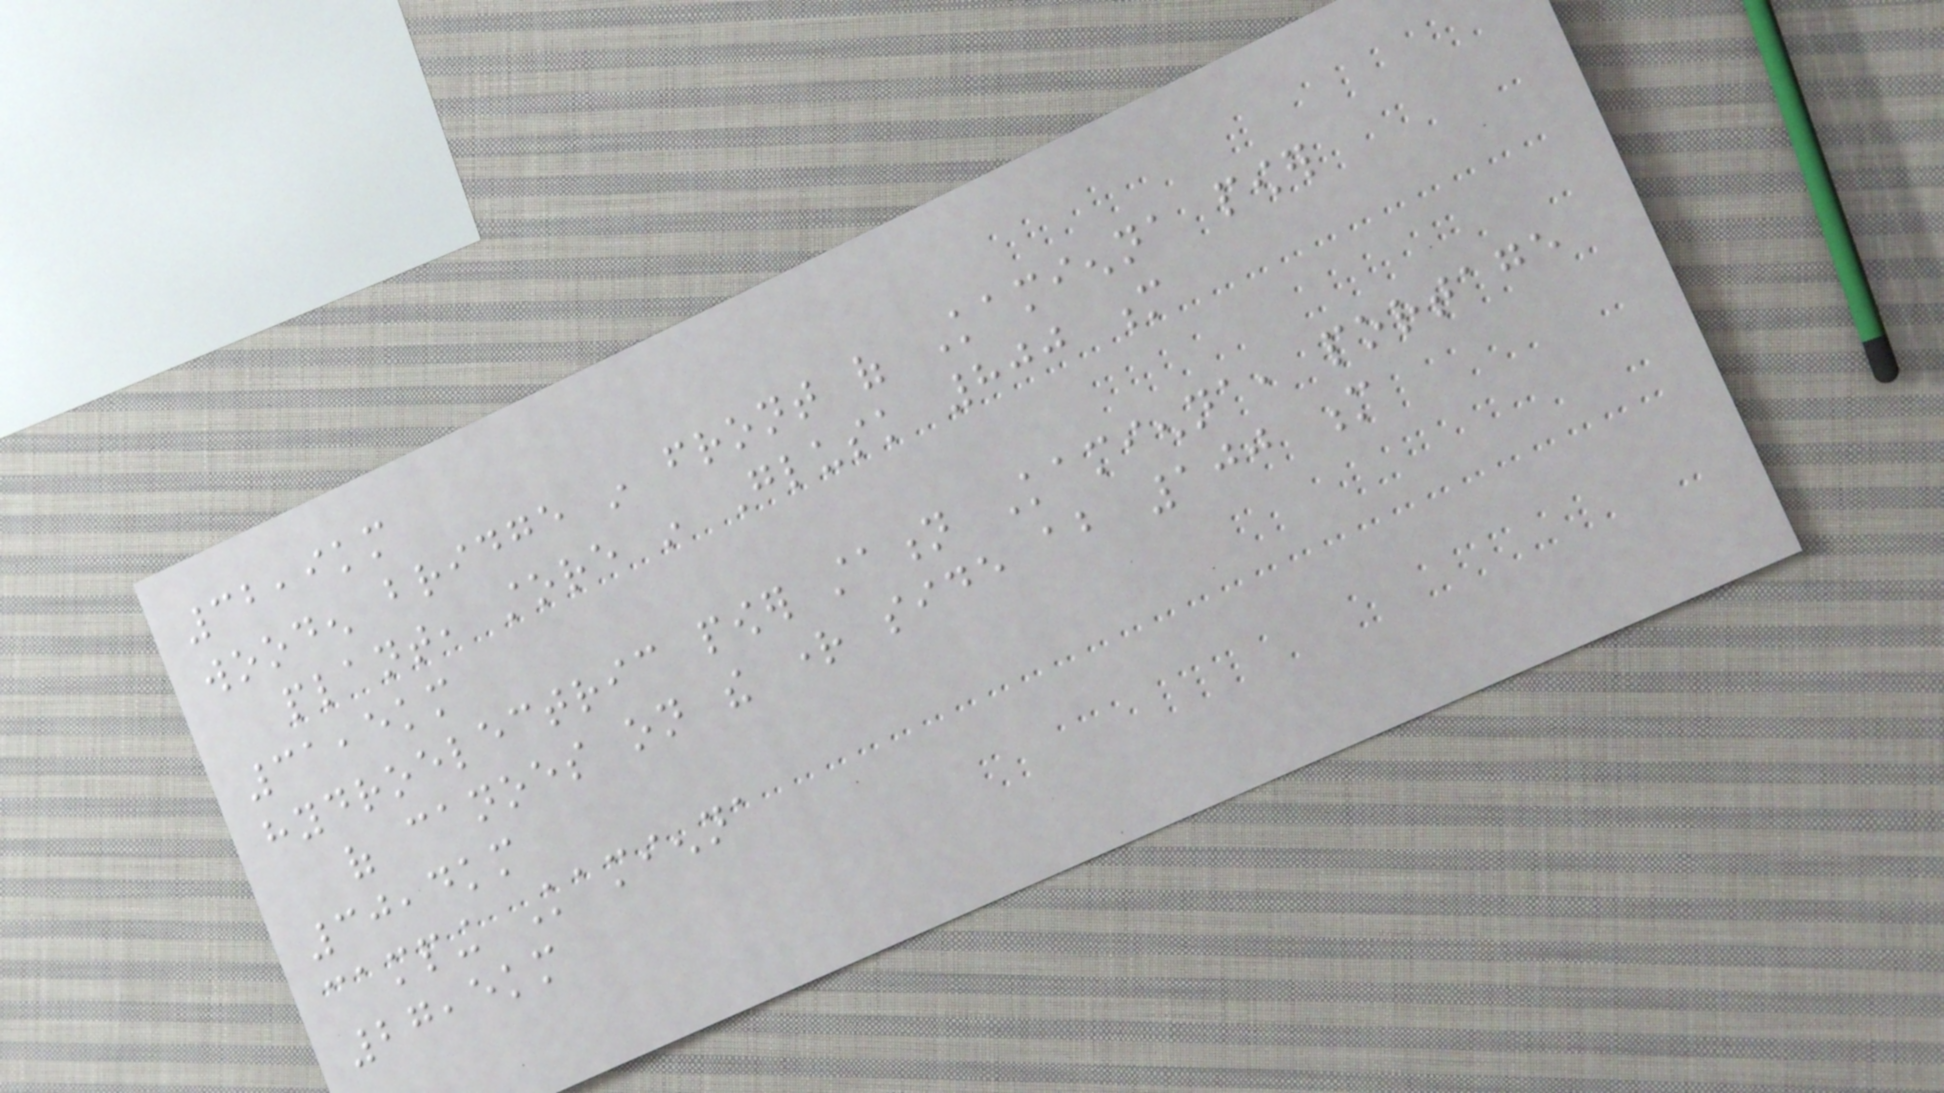32,9km
wooden bridge in front of Kamienna power
plant, store in Glusk 800 m
31,5km
hydroelectric power station Kamienna, portage
of canoes on the right side about 100 m
30,4km
camping Kamienna
27,5km
